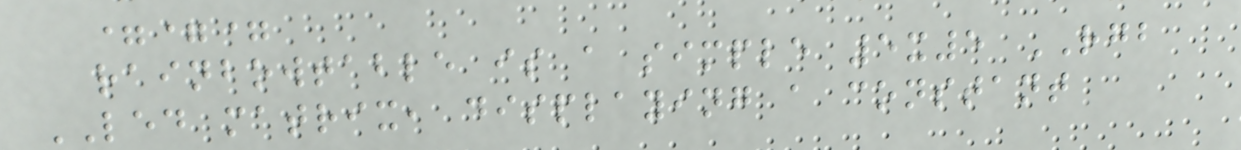===
rainbowtable is a simple 5x5 RGB
LED matrix, displaying a constant
